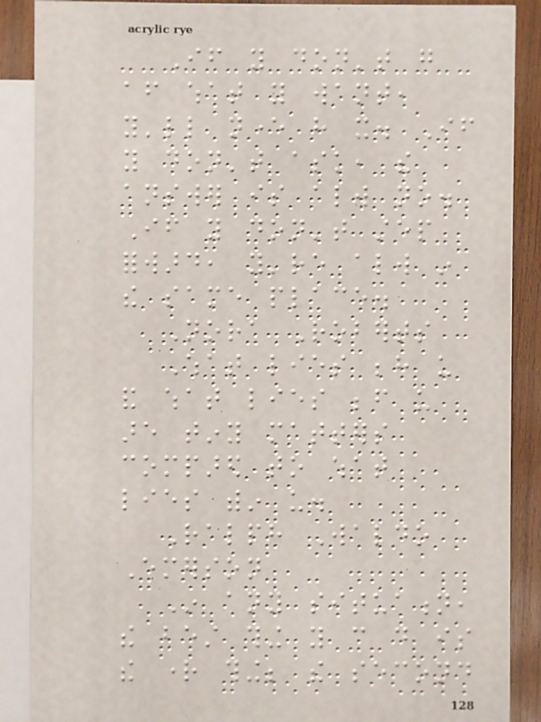If you don't go
after what you want,
you'll never have it. If
you don't ask, the
answer is always no.
If you don't step
forward, you're always in
the same place.
Nora Roberts
What lies behind us
and what lies before us
are tiny matters
compared to what
lies within us.
Ralph Waldo
Emerson
In any situation,
the best thing you can do is
the right thing; the second
